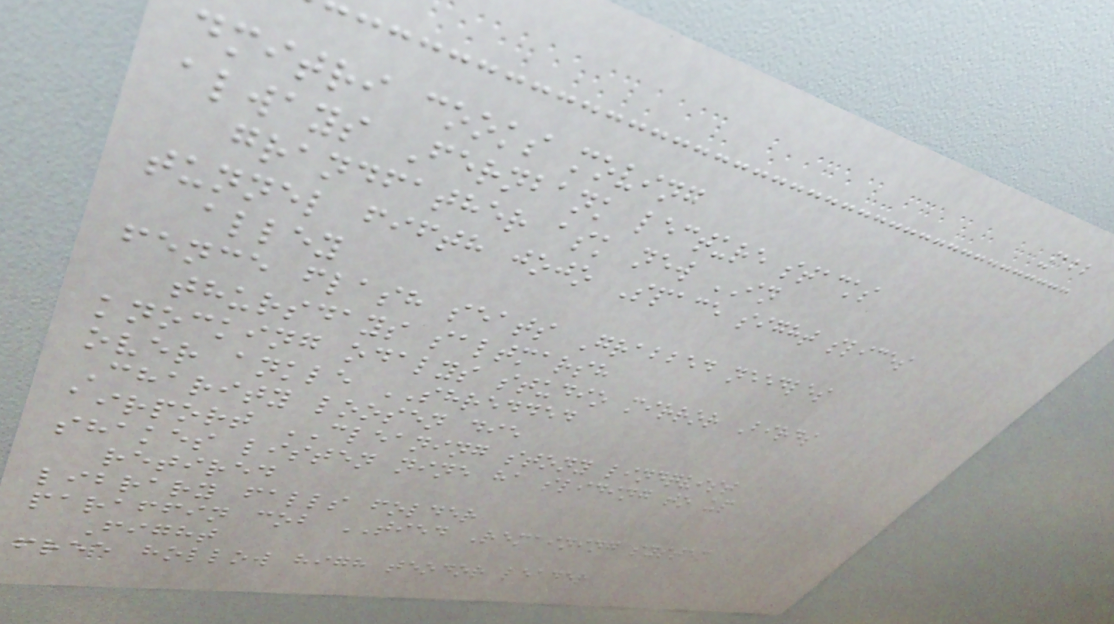122
dmitri cooks moving
always Fernbank lecture stacks
grandfather ask new IN
tunnel fifth jojo Space sight slices
alley
fence flash seats Grabbed needles
thursdays saltmarsh
knocking odalys studio mirror Birds
over ankle SHREDDED
Charity loosen die
airport CLEANING stony lindqvist
shakes listen nine ha sliding to up
retired
library falls folder
paraffin cob TIED Remaining system
Fight
free hollow high teodor leader
